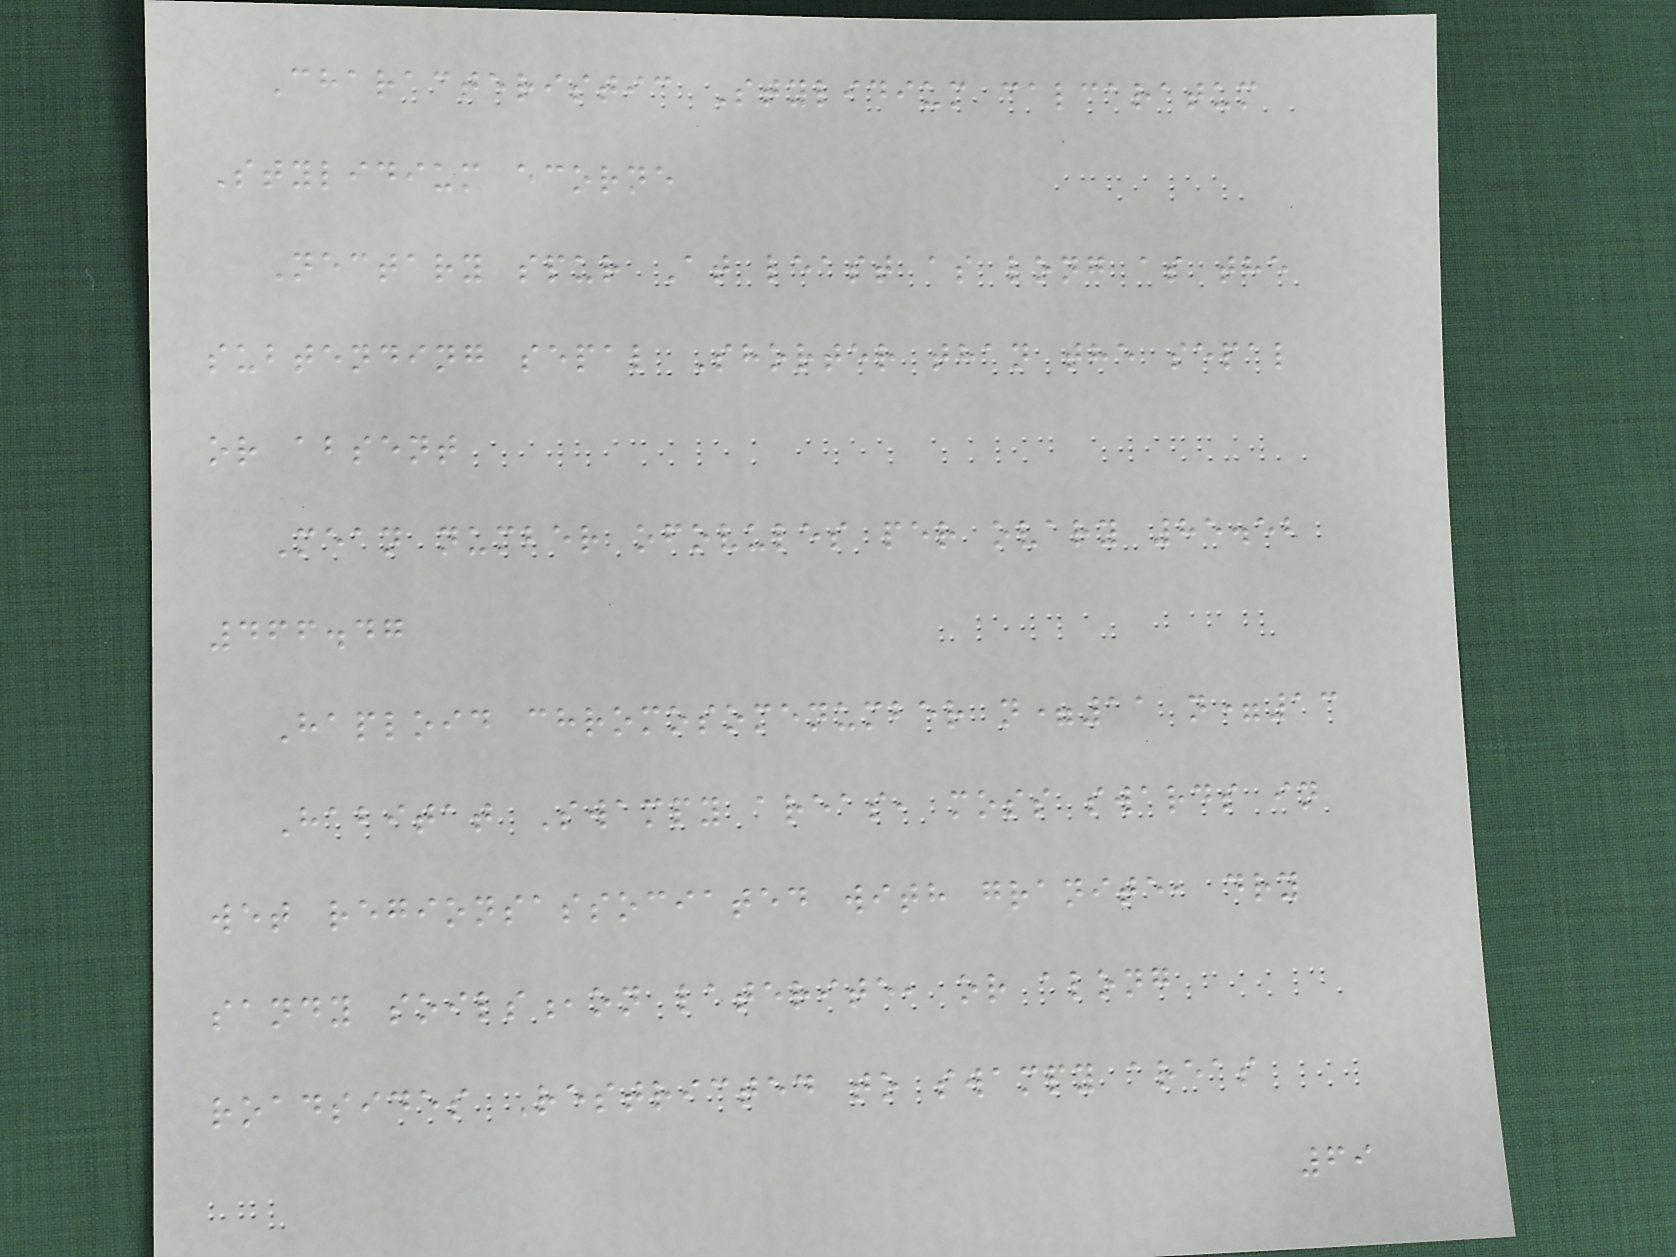Characteristic Stylidium calcaratum
Stylidium ecorne
Nectary spur At least as long as the
subtending sepal Shorter than the sepal
or absent
Mean number ofovules per ovary 85.52
466.47
Haploid chromosomenumber n=11 n=13
Habitat Swampy areas, moss swards in
wet regionsassociated with granite, dry
sandy soils,on laterite, or along
roadsides Restricted to swampy areas
69
